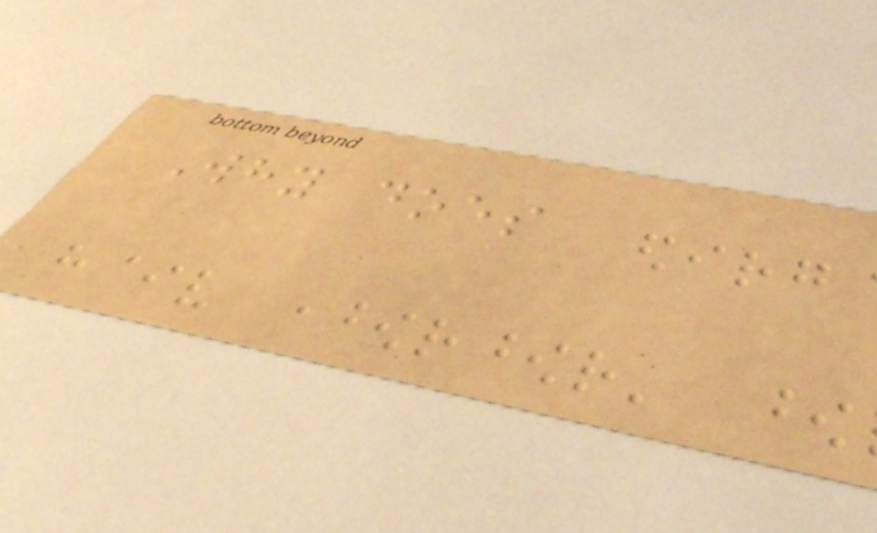Why does
